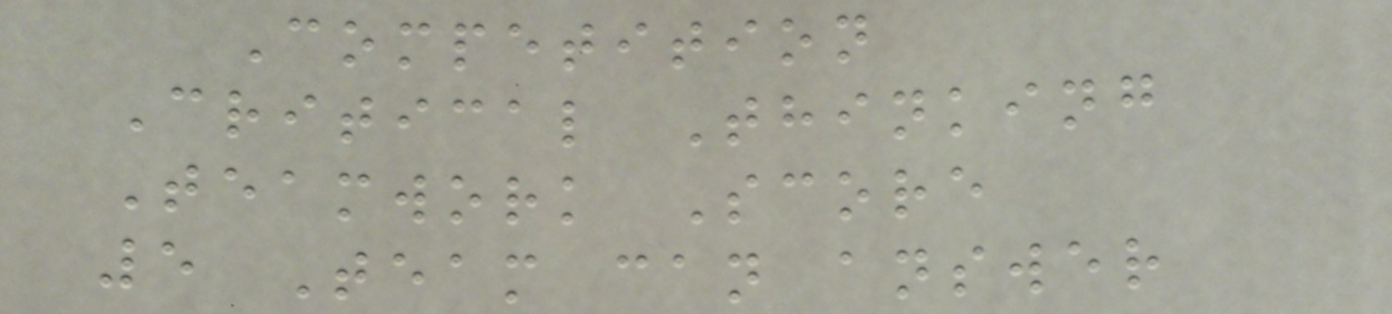Competition
Critical Thinking
Teamwork Score
5 Team can answer
